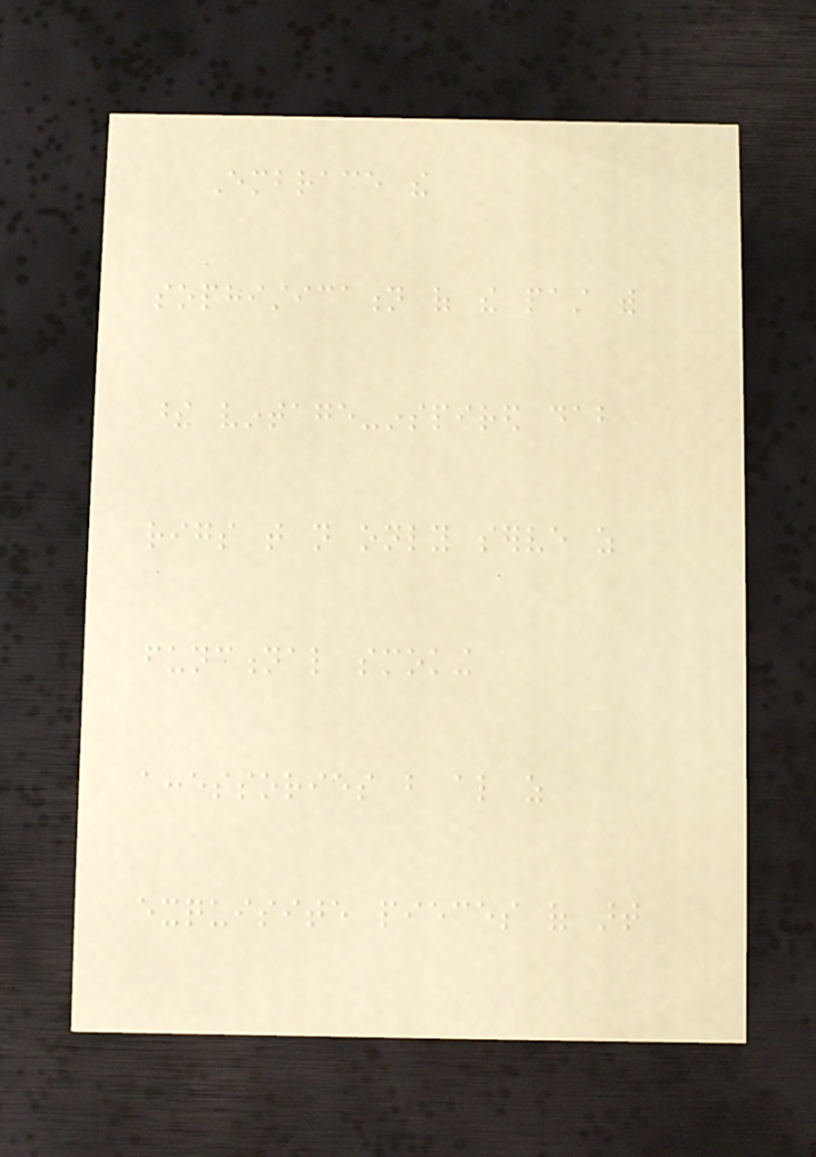Embrace the
sophistication of the past with
these vintage-inspired dab
rigs that not only serve as
functional smoking
accessories but also as
exquisite pieces of art
